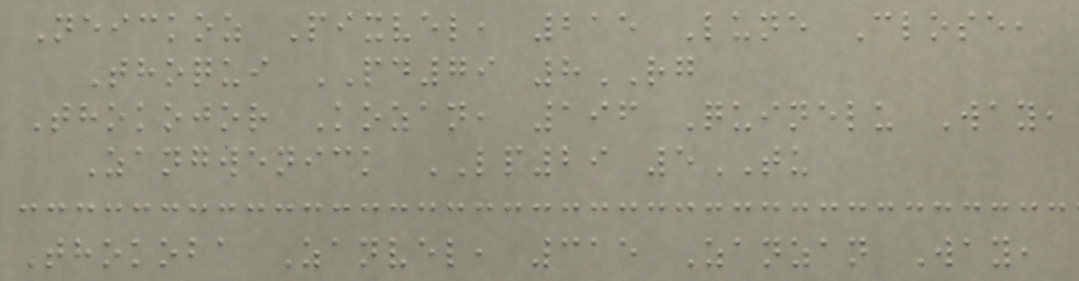Neickoz Pixvel, 215 Lune Close,
Thoqui PD79 8RG
Thokojor Kozan, 196 Quinelu Way,
Zangwenick LP29 5TU
Thokoba Zanvel, 315 Zanzan Way,
